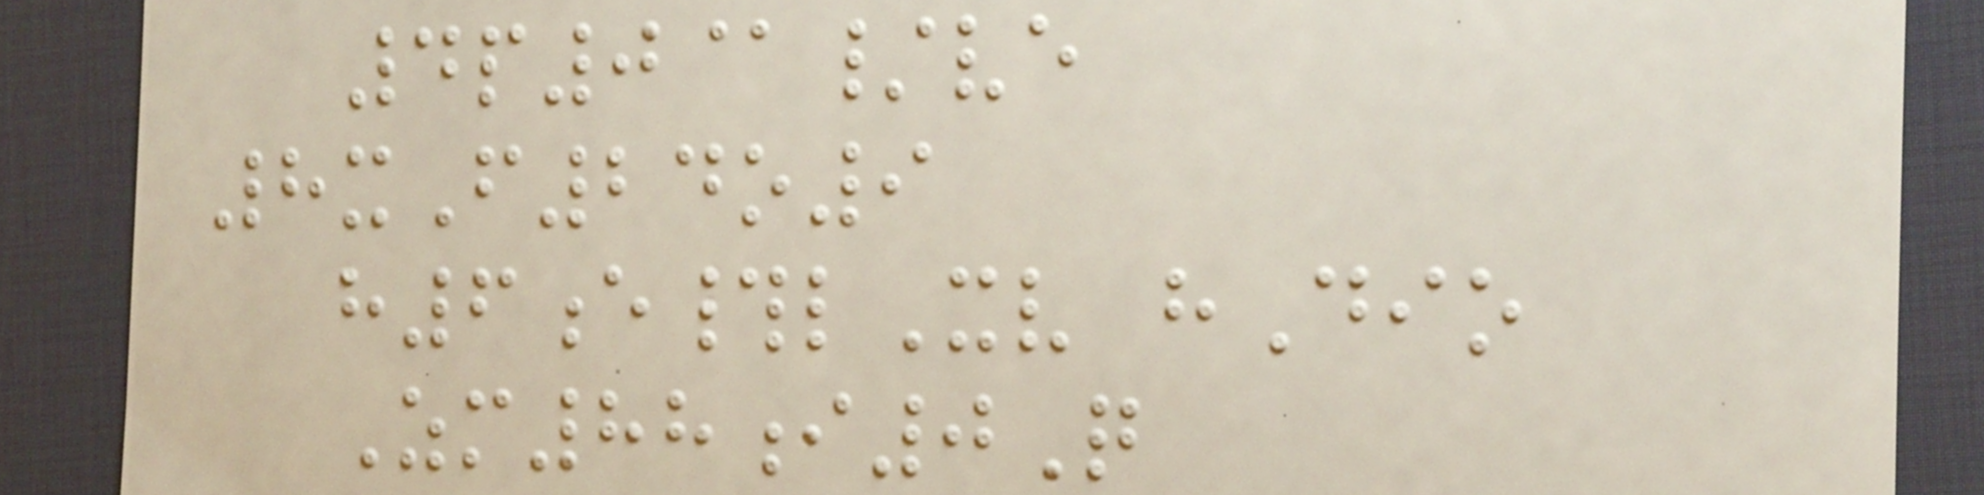4p0@/ve
8xF24o9
h6e#lXv hDio
Zm88i0Q
